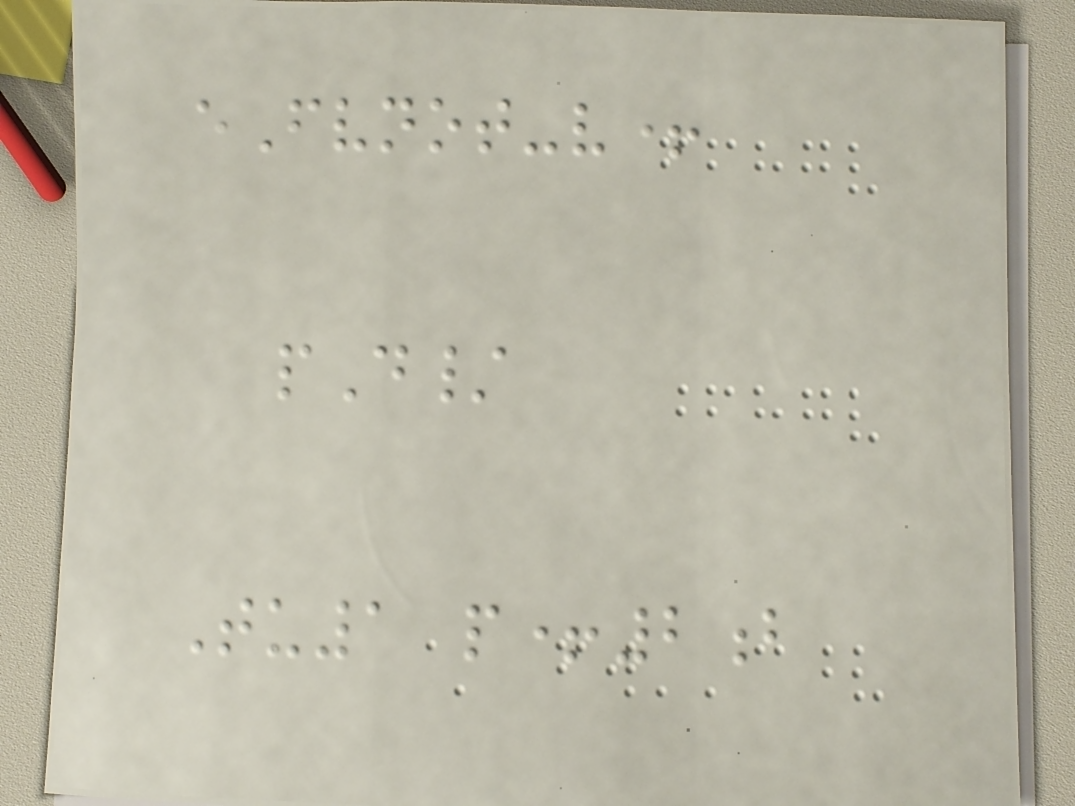eFvnot-v+
pD/
Tu1 p+2b
